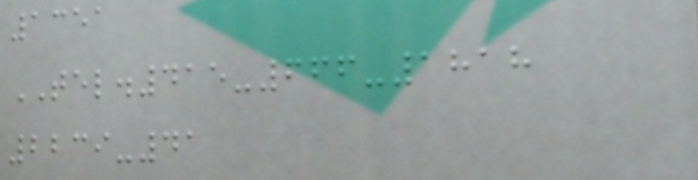1351
TEL.415-666-1818
2239-41
